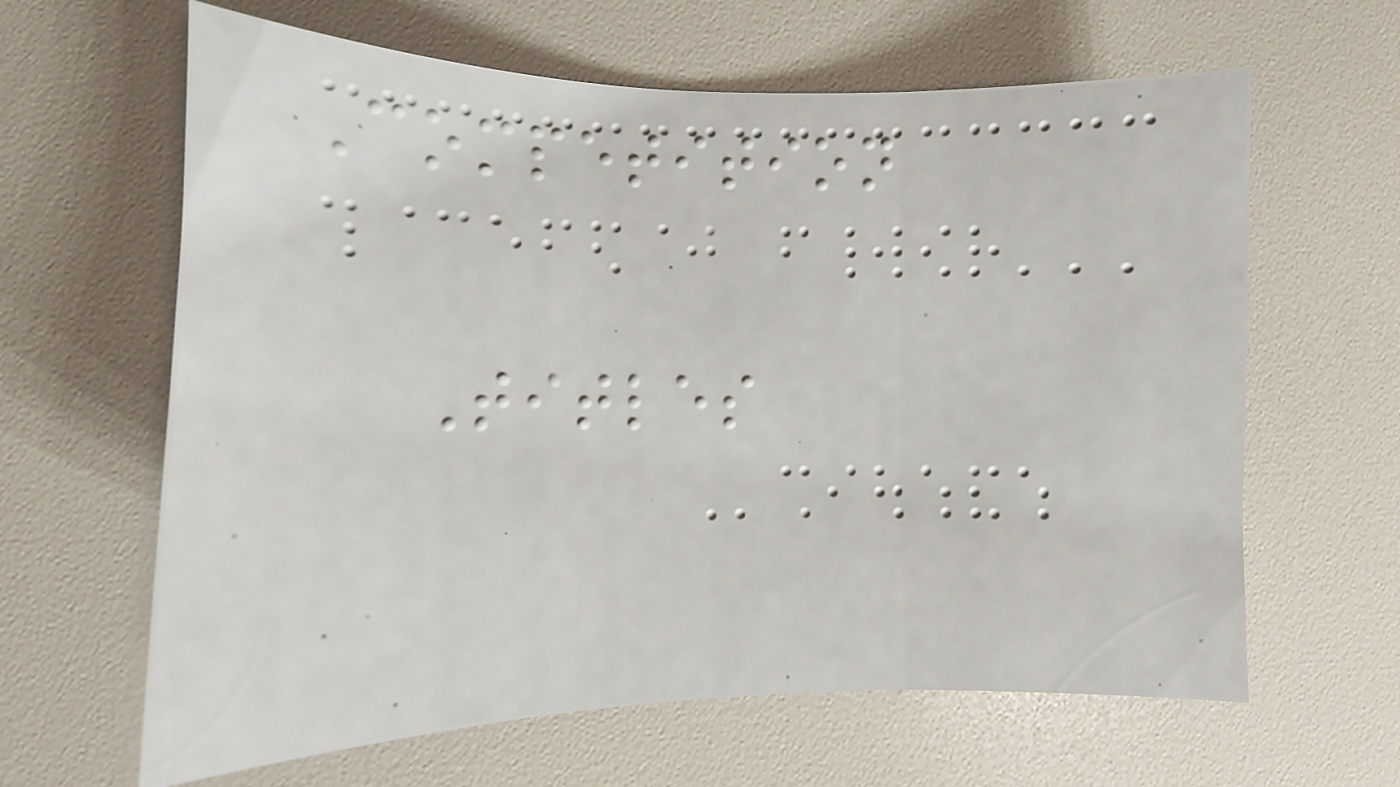Competition
Titles
